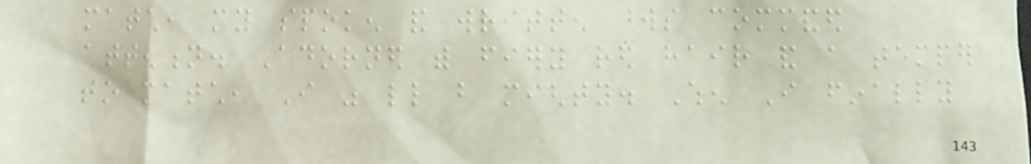match, my spoken and written words commanded
attention. Adorned with fiery red hair and a temper
to match, I was little but mighty. When I finally
